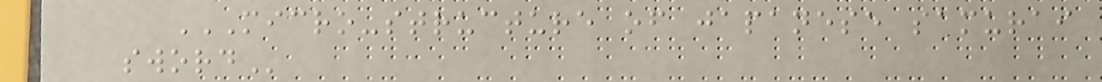MICRO-STRUCTURE OF JAPANESE SAMURAI
SWORD
